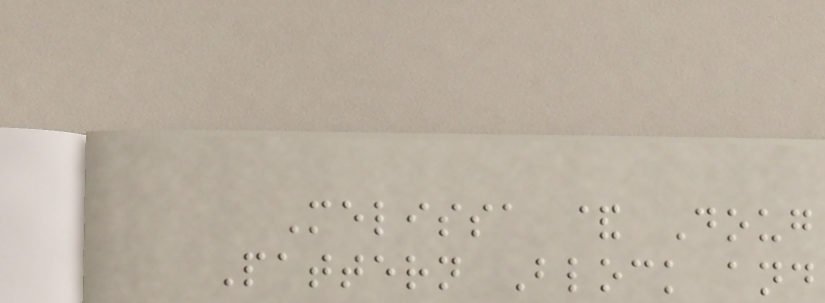Melissa & Doug
Pattern Block and
